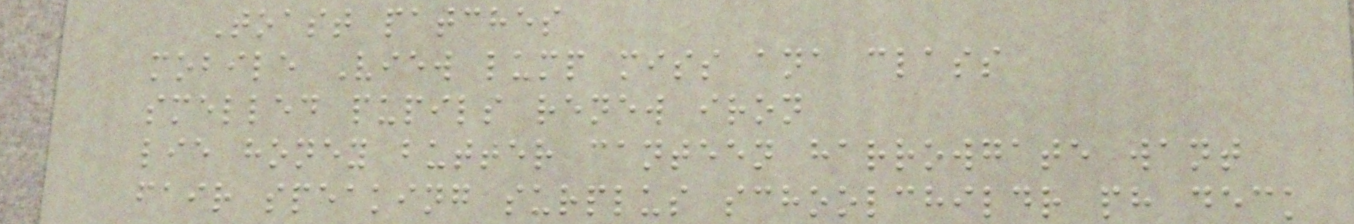Toast patches
mobile View lump miss ana class
smelled pupils renew iron
lie honey butter canteen harrowgate want
fair speaking surplus schoolchildr ph deck
